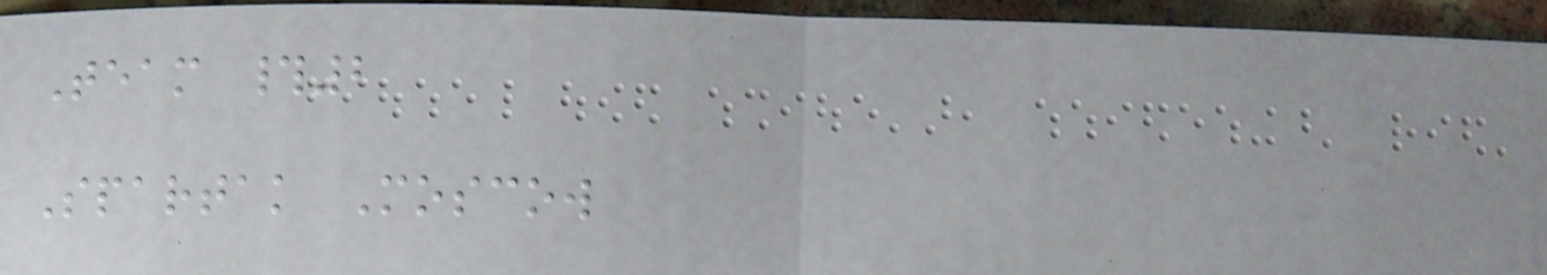Team #2
Spartak Moscow
